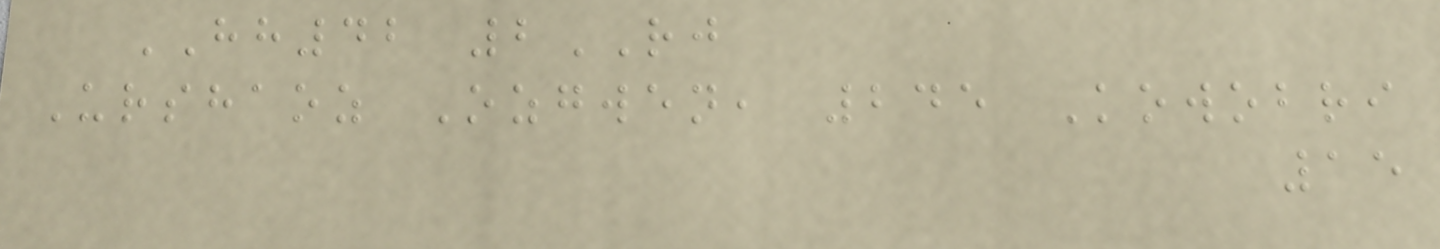HH42 2RJ
Urshaoz Ozgwen, 245 Kowobri
15
